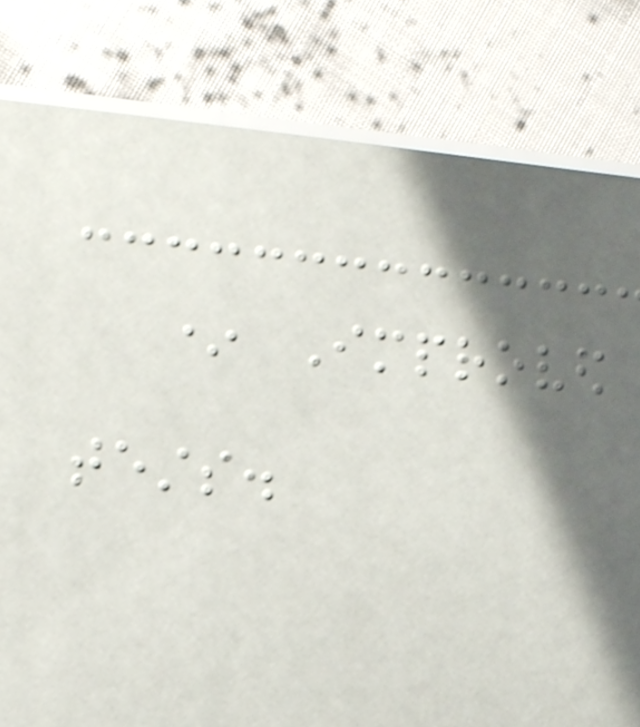* Improved
tests.
